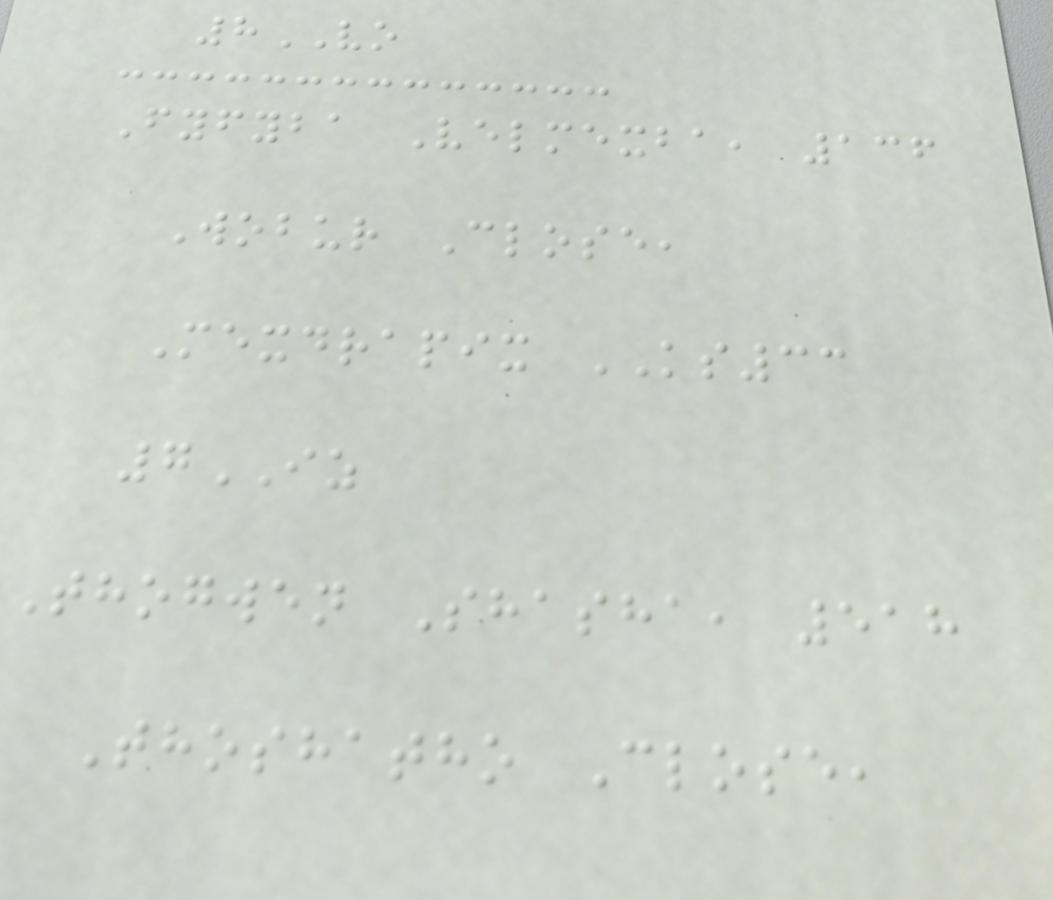8VO
Fyfyba Velmexba, 136
Wobur Close,
Mexdrapix KS33
7IZ
Thogwen Shasha, 518
Thoshatho Close,
